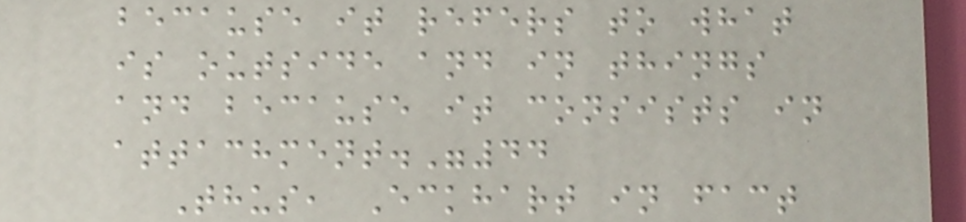because it refers to what
is outside and in things
and because it consists in
attachment."44
Thus, Eckhart in fact
